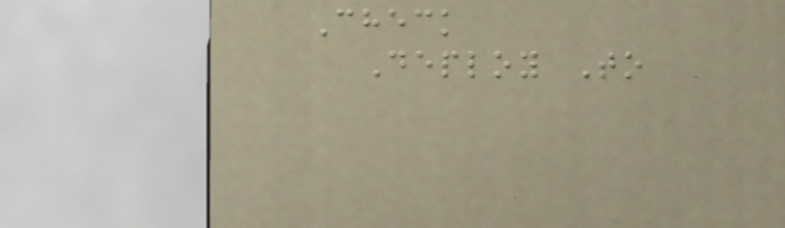Check
Deploy To
